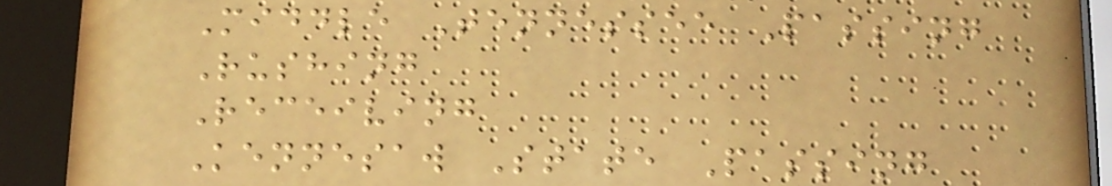Middle Tennessee Passing
Rushing
Receiving
Kennesaw State Passing
